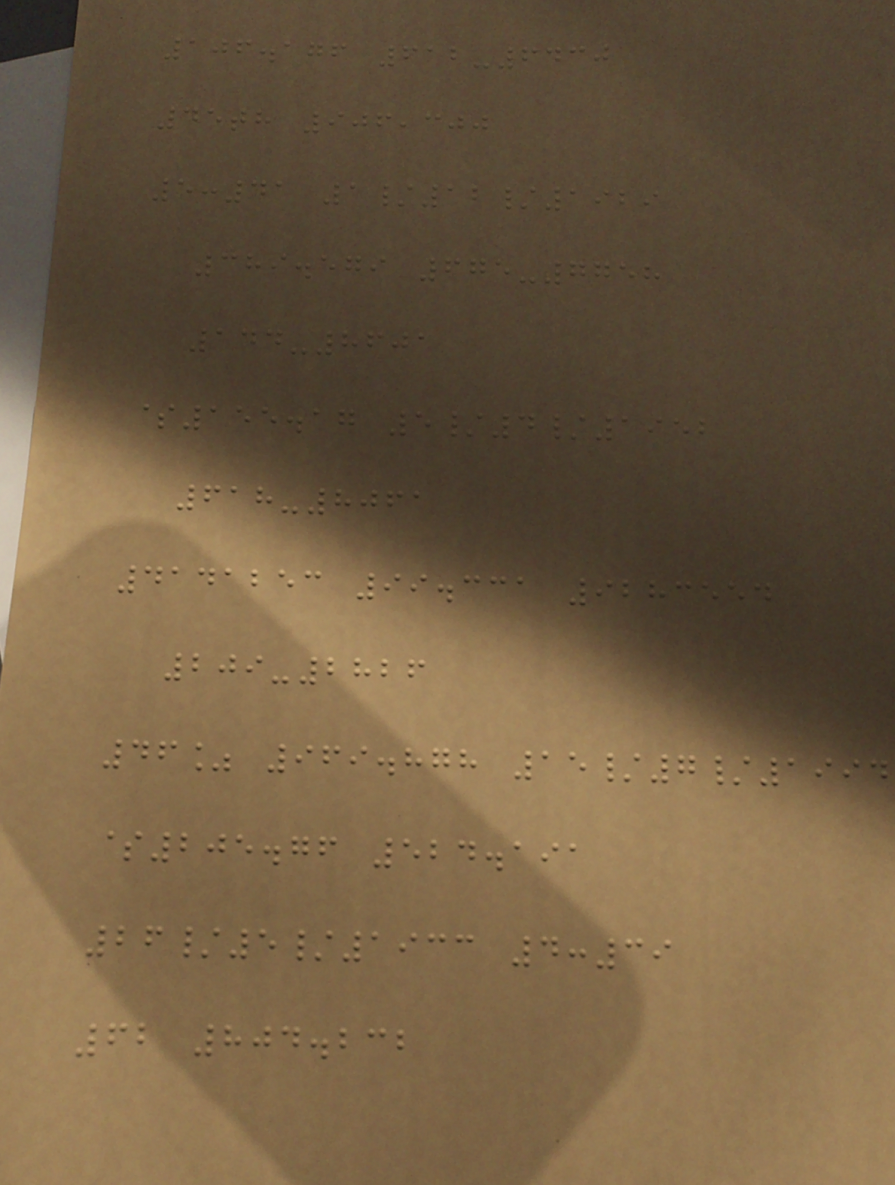106.176 612-6430
45th 906,300
5:41 1/12/1929
389.579 675-7758
144-8601
$155.17 5/4/1952
618-8061
4141253 99.331 9283554
209-2826
46% 969.878 15/7/1994
$205.76 524.191
26/5/1933 4:39
62 804.232
